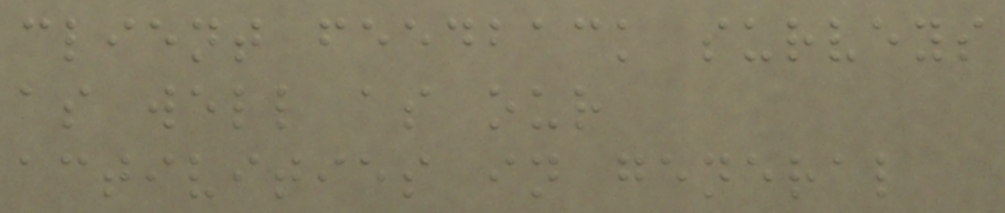client feedback surveys
as well as our
activities in general
